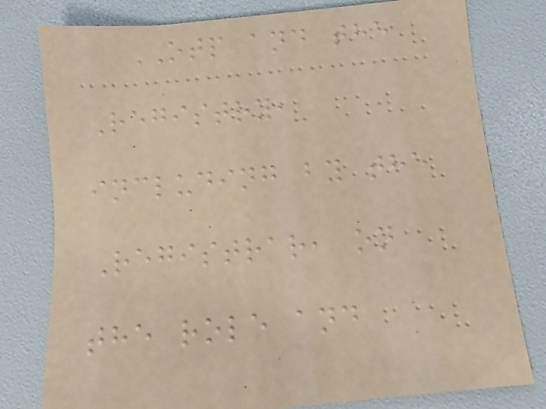OTP and the
Registry,
including by the
Registrar, on
the role and
